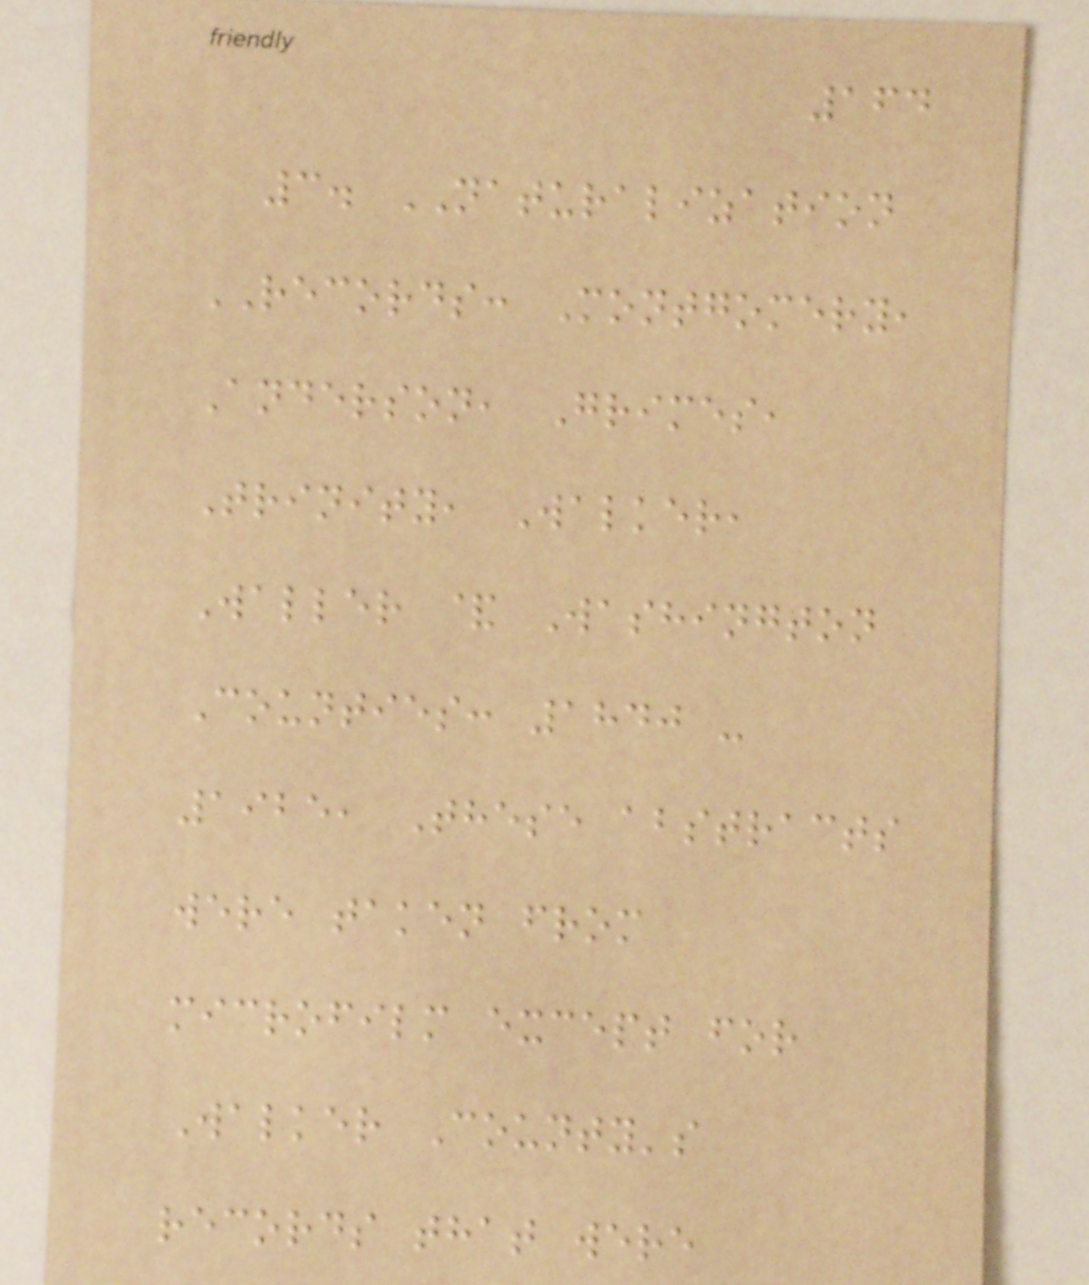164
3. NATURALIZATION
RECORDS: Montgomery,
Anderson, Grimes,
Trinity, Walker,
Waller & Washington
Counties: 1840 -
1925, These abstracts
were taken from
microfilm except for
Walker County's
records that were
